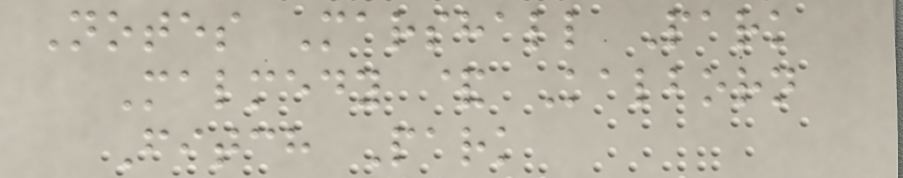Notes Marshall Park
Malmedy & Kalborn
Fitch Park
